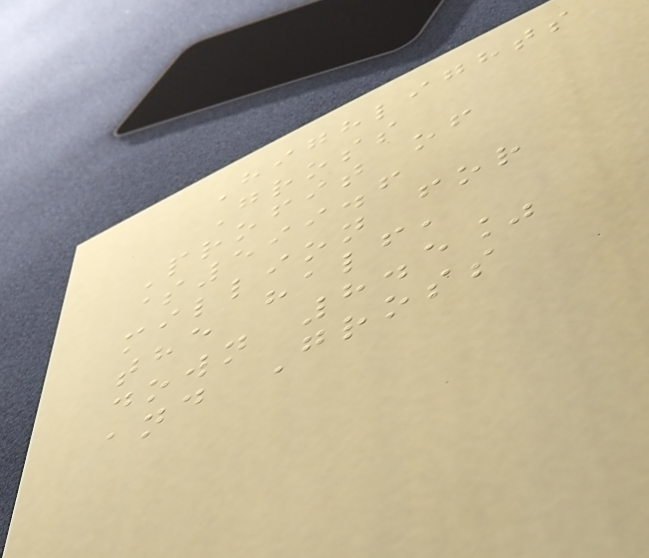Highlights
Gross
Profit of
$599.6
million for
the half,
down 8.5%
and Gross
